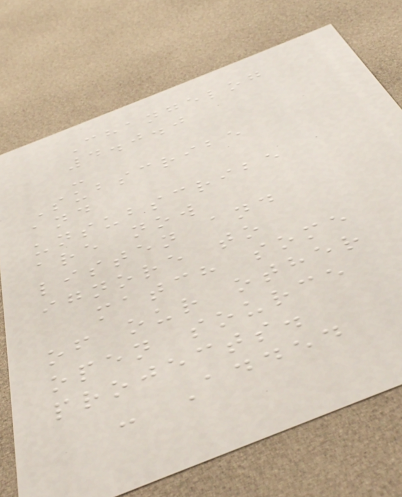Changelog
4.0.0
-
Subscribe
and
unsubscribe
are now
listen and
ignore to
match some
of our other
open source
projects.
- Added
